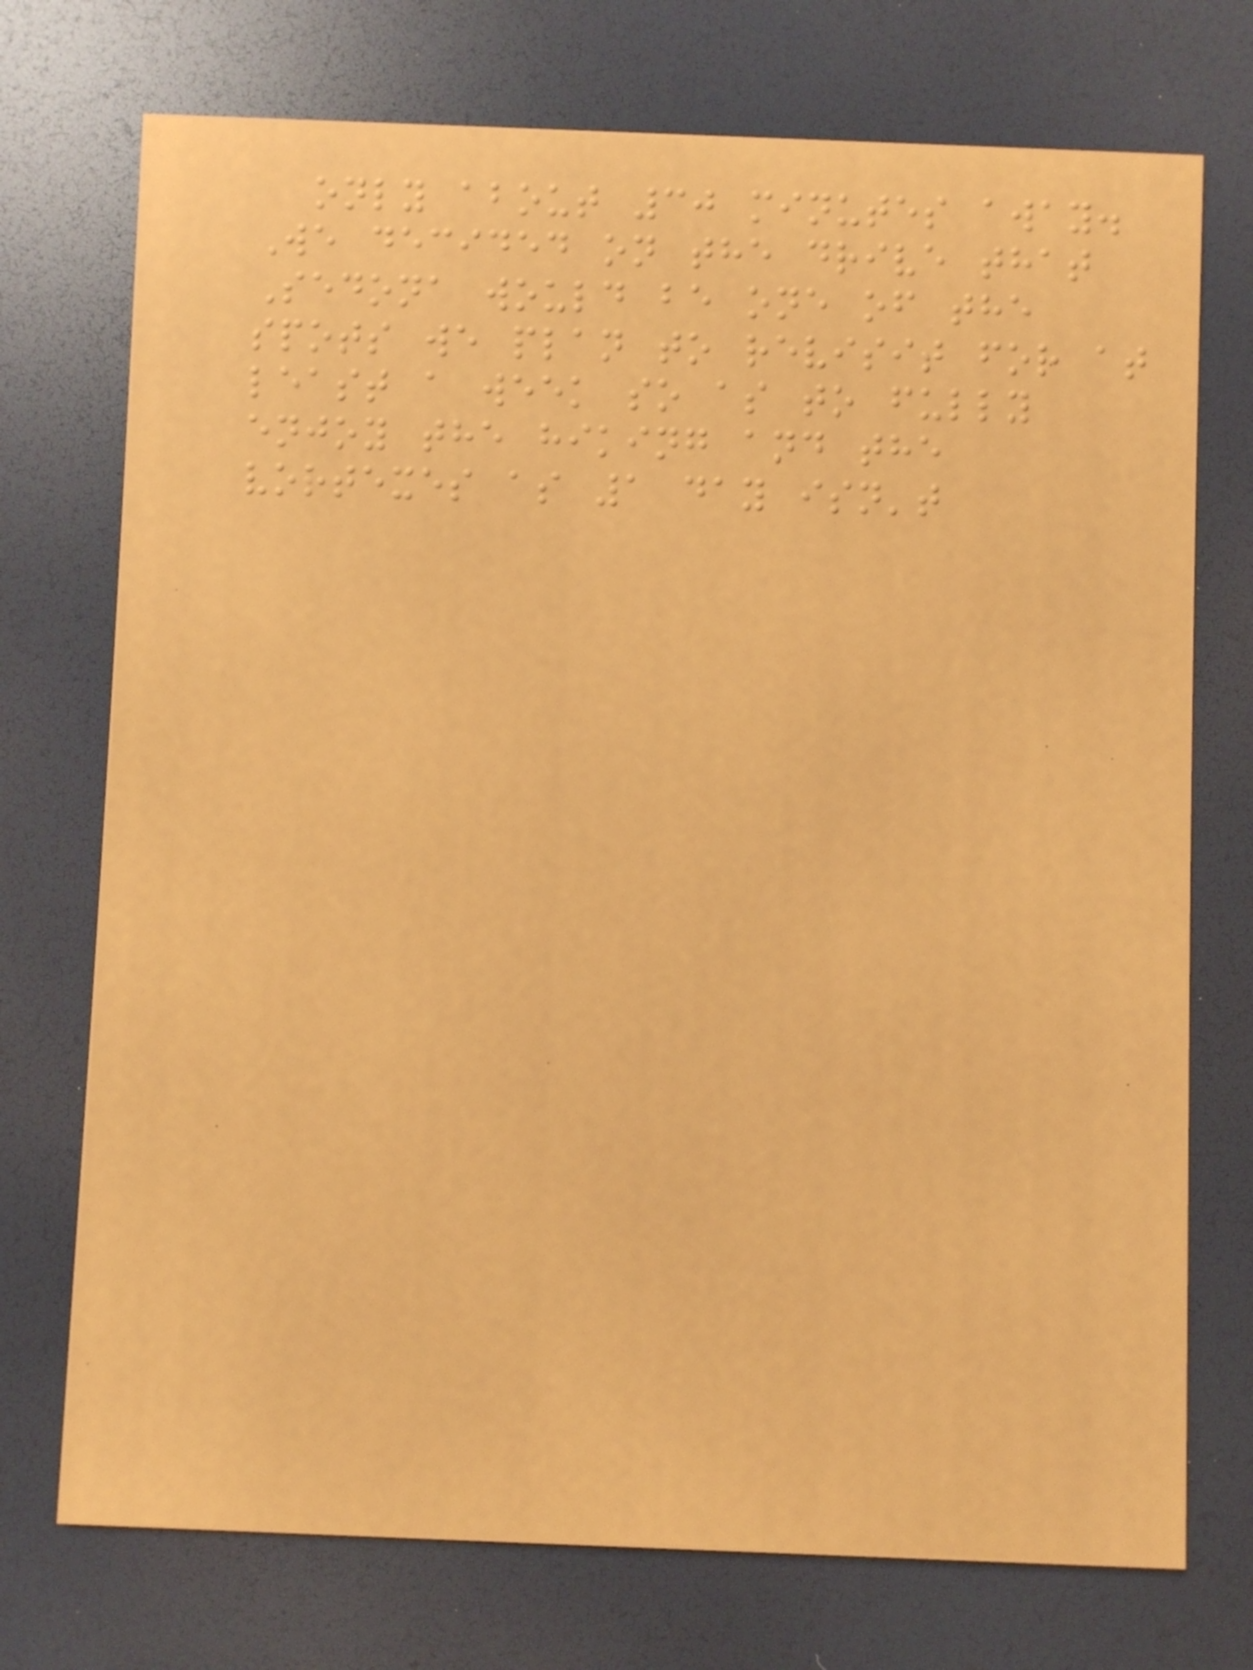only about 30 minutes away.
We decided on the drive that
Sedona would be one of the
spots we plan to revisit for at
least a week so as to fully
enjoy the hiking and the
vortexes as 1 day isn't
